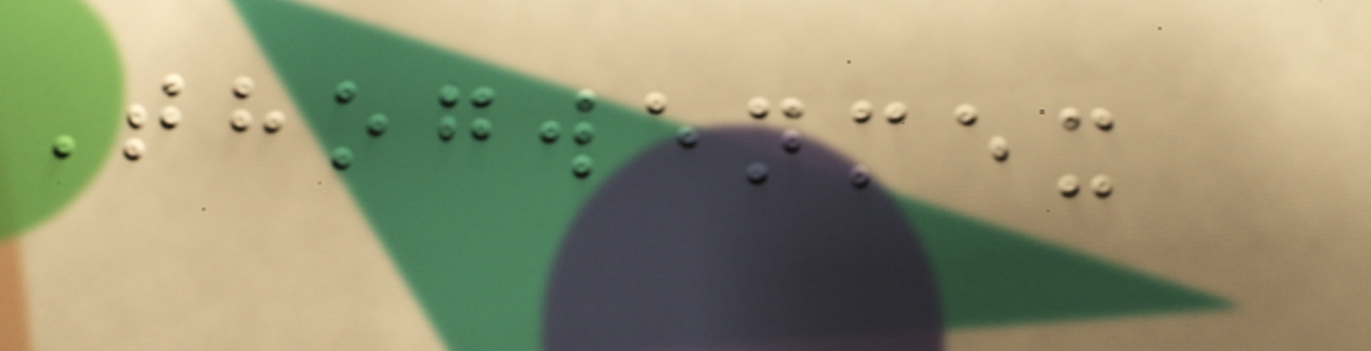Thogwenmex
